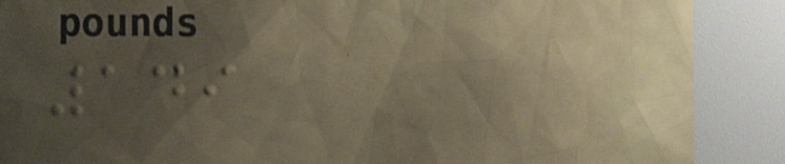149
